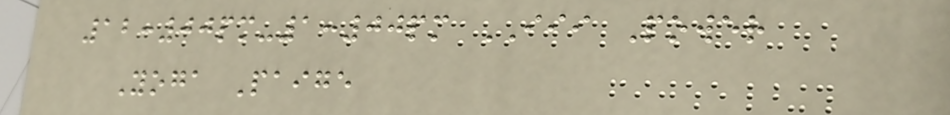12:00pm-1:00pm III Power
Yoga Paige
